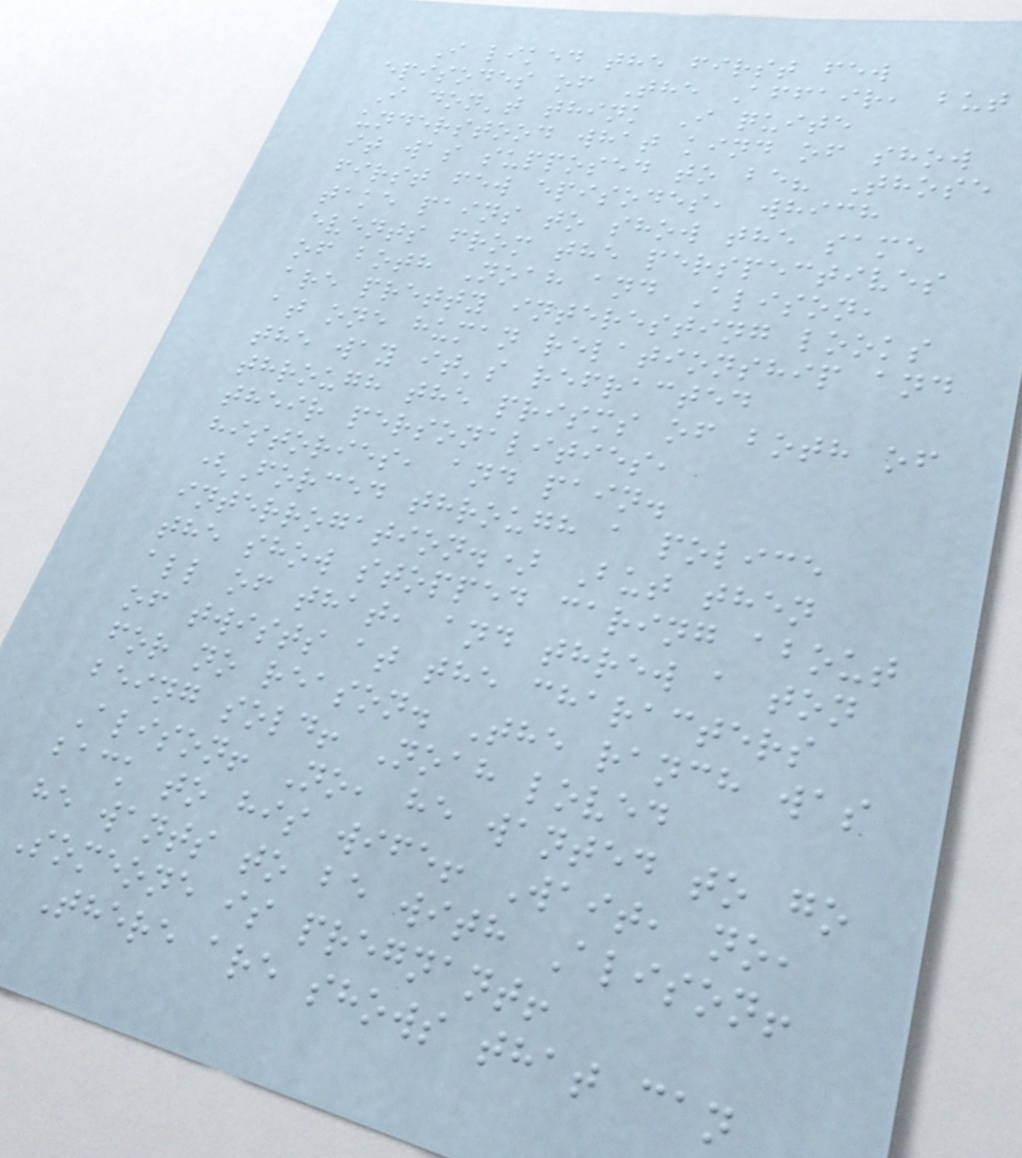I liked the first few
episodes of The Affair, but
I don't think I quite
understood what kind of show
it was supposed to be? Those
first few episodes, which
take pains to show the same
events from the perspectives
of both Noah and Alison,
are pretty interesting looks
at one human relationship and
the way it's refracted
through the prisms of both of
their personalities,
histories, and pain.
(Forced through a police
interrogation.) But then
the show stopped caring about
all of that, and threw a ton
of twists at the characters
for no reason. The ranch was
being sold! Noah loved
Alison! No, he wanted to go
back to his wife! Wait, no,
he wants to be with Alison!
Someone is pregnant!
There are shows that can
